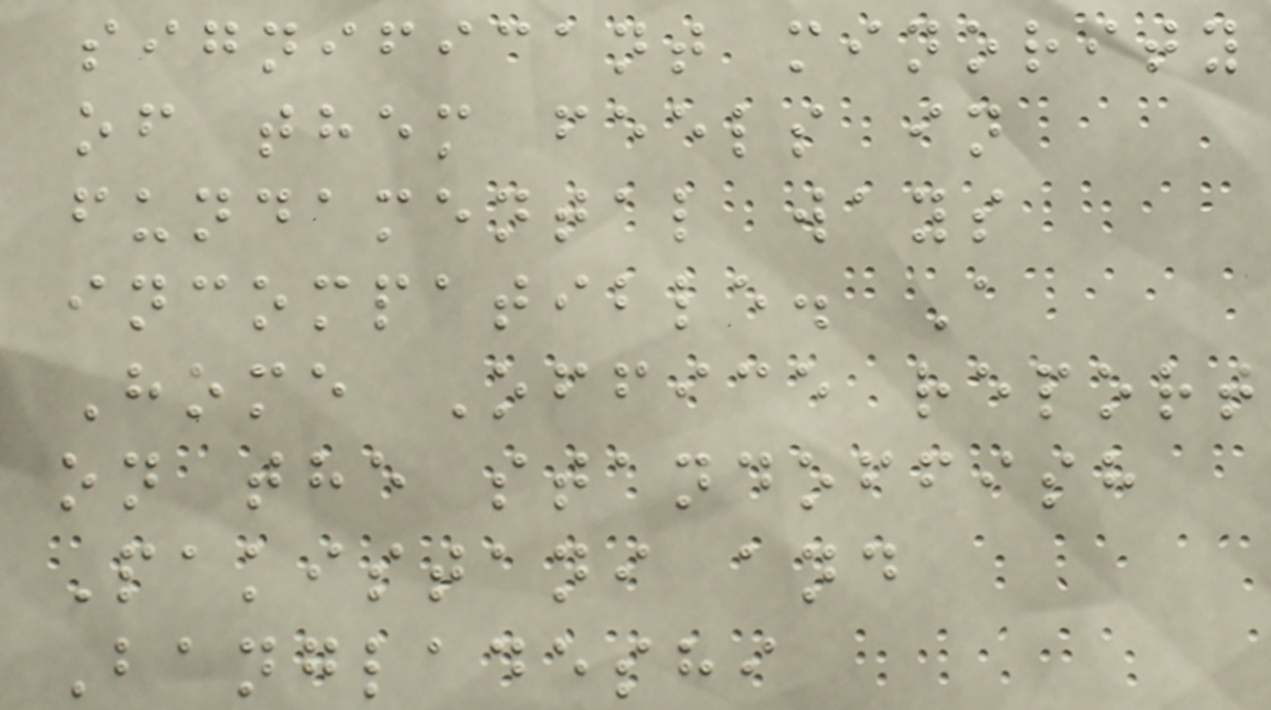significant minority
of them feels in
fundamental ways
incompatible. A
Home Office report
on the standoffish
Pakistani and
Bangladeshi
